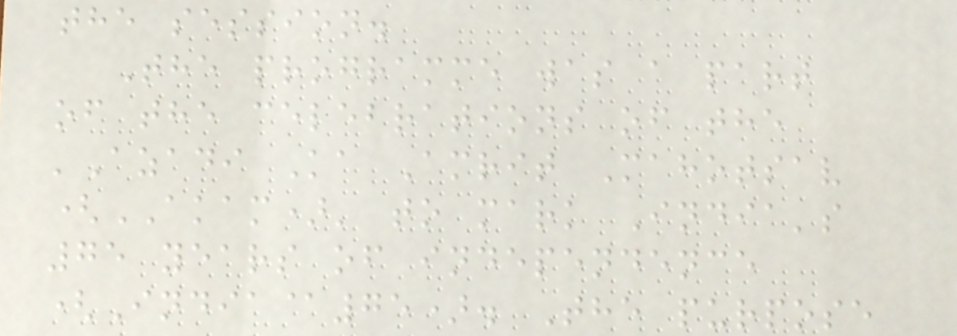the session.
The programme was a part
of the celebrations of the
'Azadi Ka Amrit Mahotsav
(AKAM)' to mark India's
75 years of independence
(India@75). The purpose
